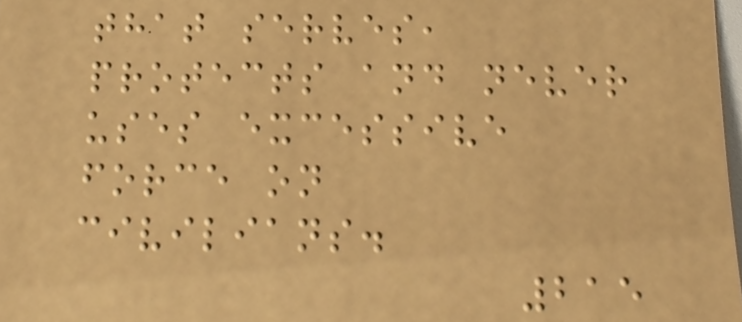that serves,
protects and never
uses excessive
force on
civilians.
215
